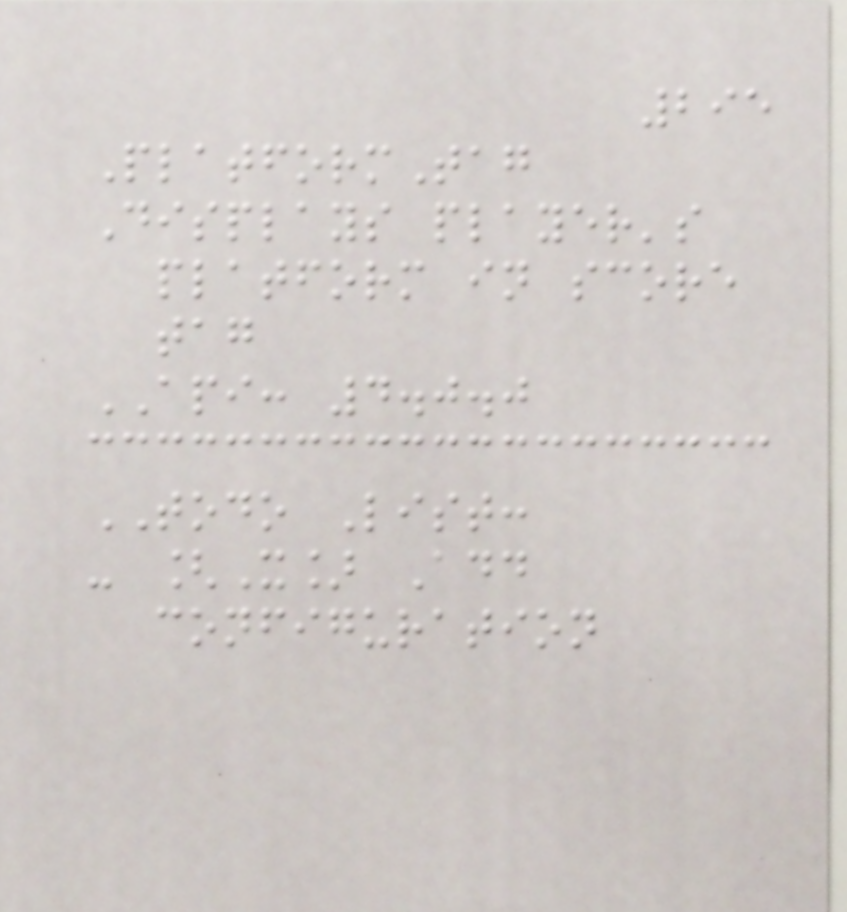295
PlatformTag
Displays player's
platform in score
tag
API: 4.0.0
TODO List:
- [X] Add
configuration
